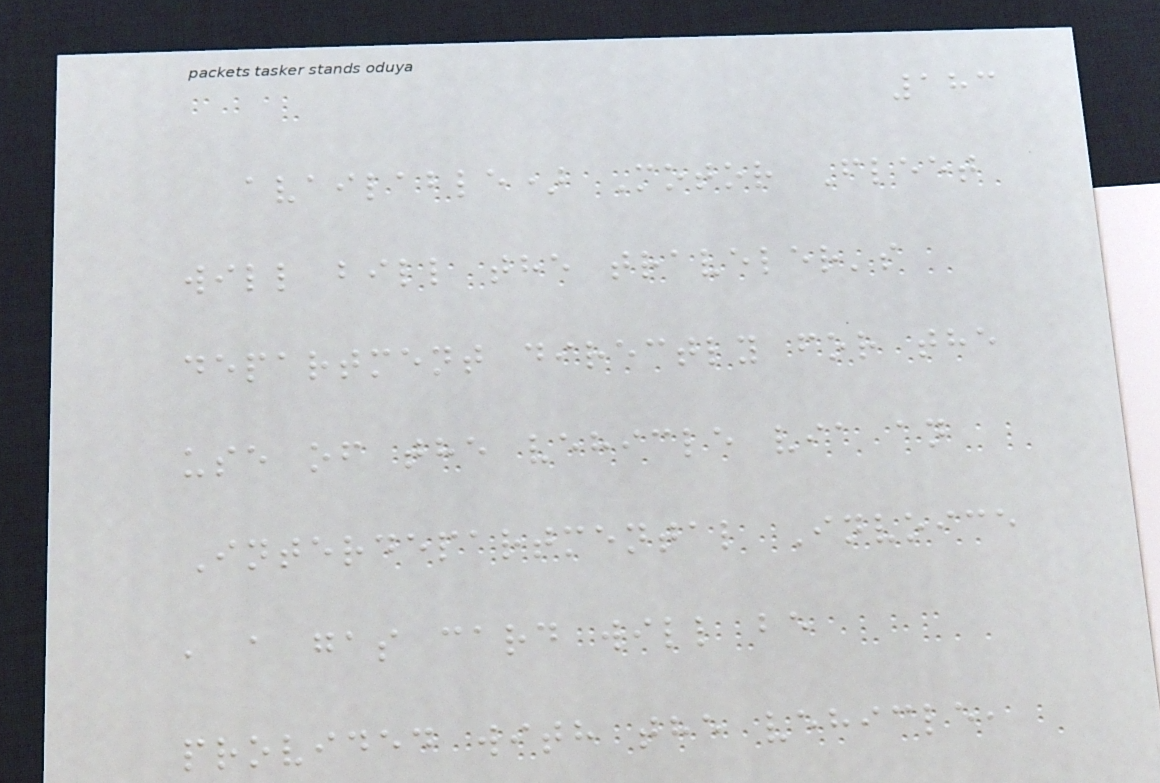183
available) Motor Fleet
will bill the traveler's
department directly for the
use of the vehicle via an
Interdepartmental Invoice
, a gas card will be
provided with the vehicle,
